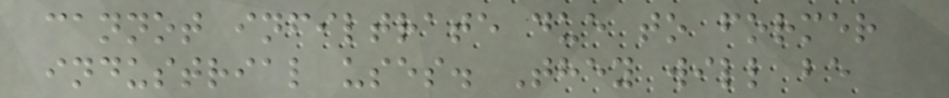cannot infiltrate due to former
industrial uses. They will be
